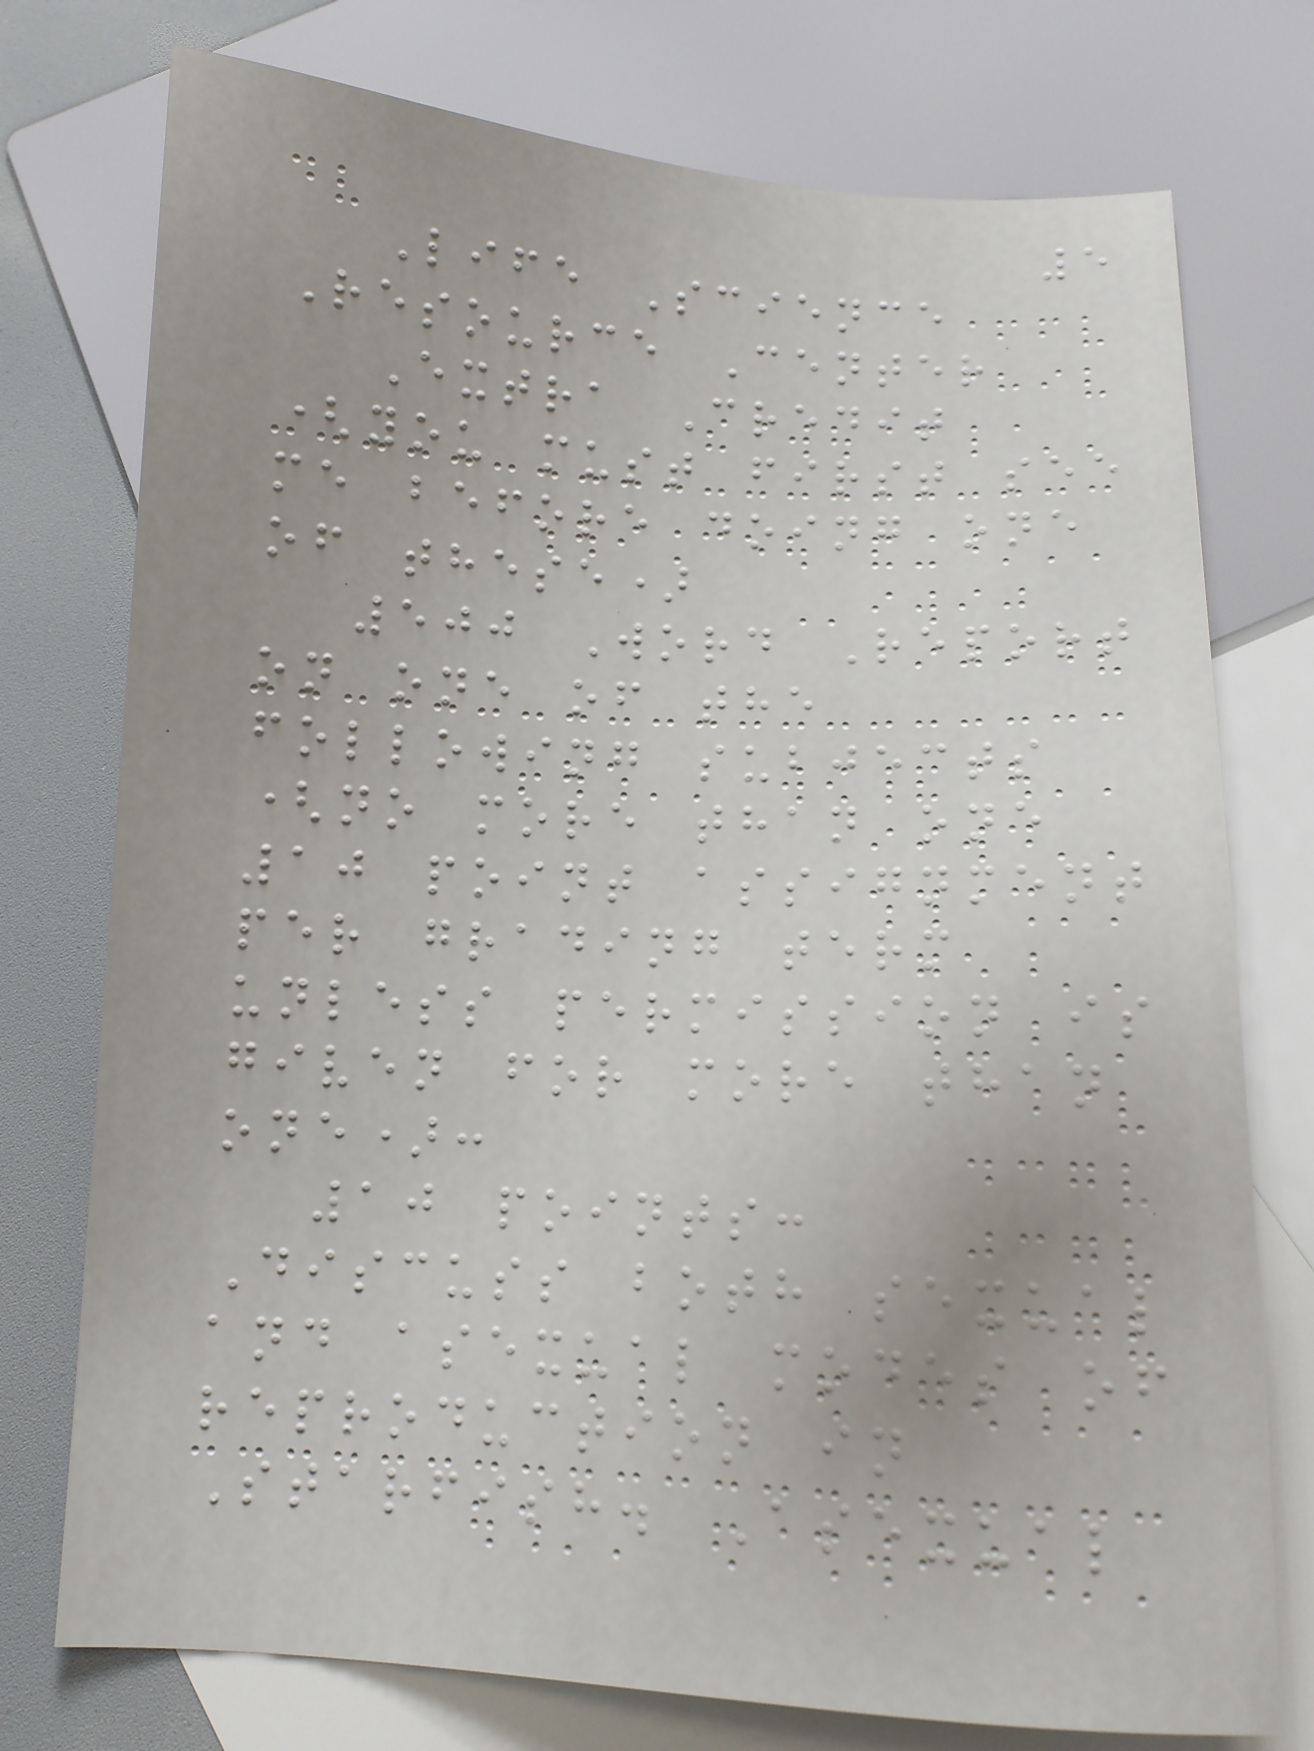5
Life Science
Resource Center
Extra Credit
(you must first see
me before doing one
of these)
500 Word Report
on one of the
following subjects
(no more than one
10 point assignment
per grading term
unless permission is
given for more than
one):
10 points:
Discuss both sexual
and asexual modes of
reproduction in
Starfish. Asexual
